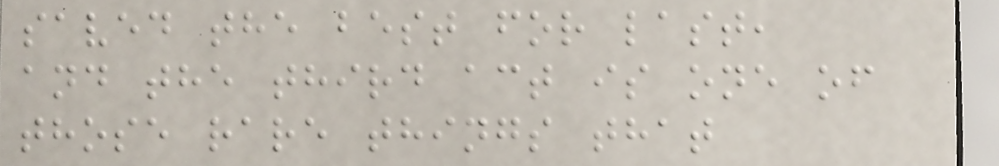saved the best for last,
and the third act is one of
those rare things that
